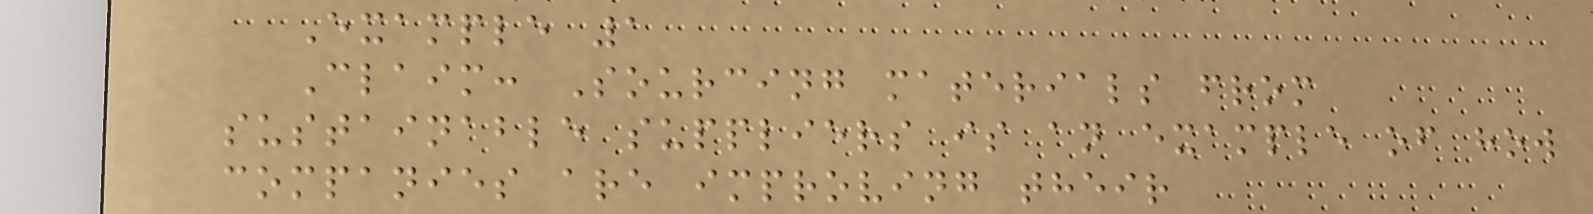Example 1
Claim: Sourcing materials from
sustainable suppliers is an example of how
companies are improving their
